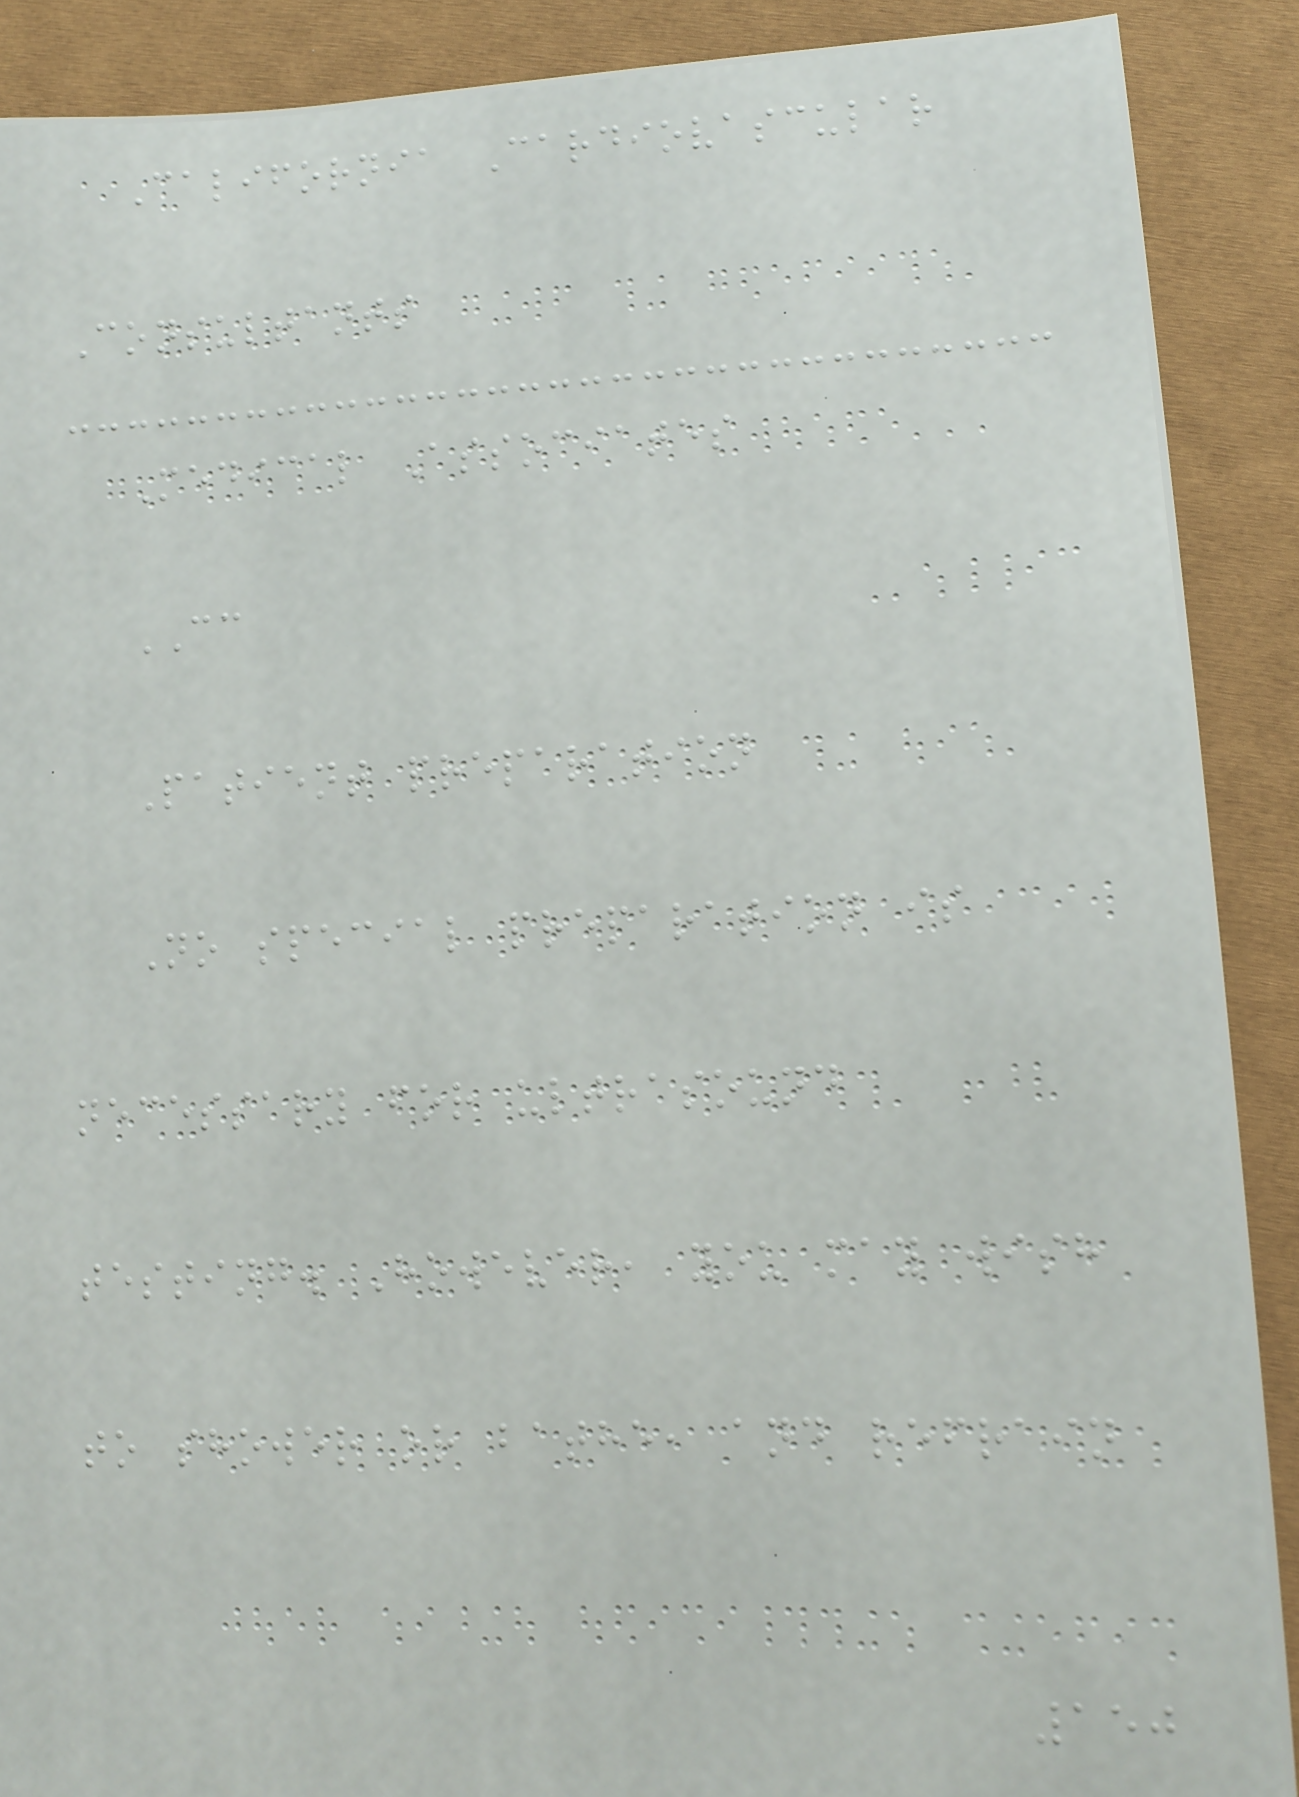California Cardiovascular
Consultants
Medical Associates
CC
Patient preparation
No special preparation is
necessary for ultrasound
testing. However, you may wish
to shower or bathe, and refrain
150
